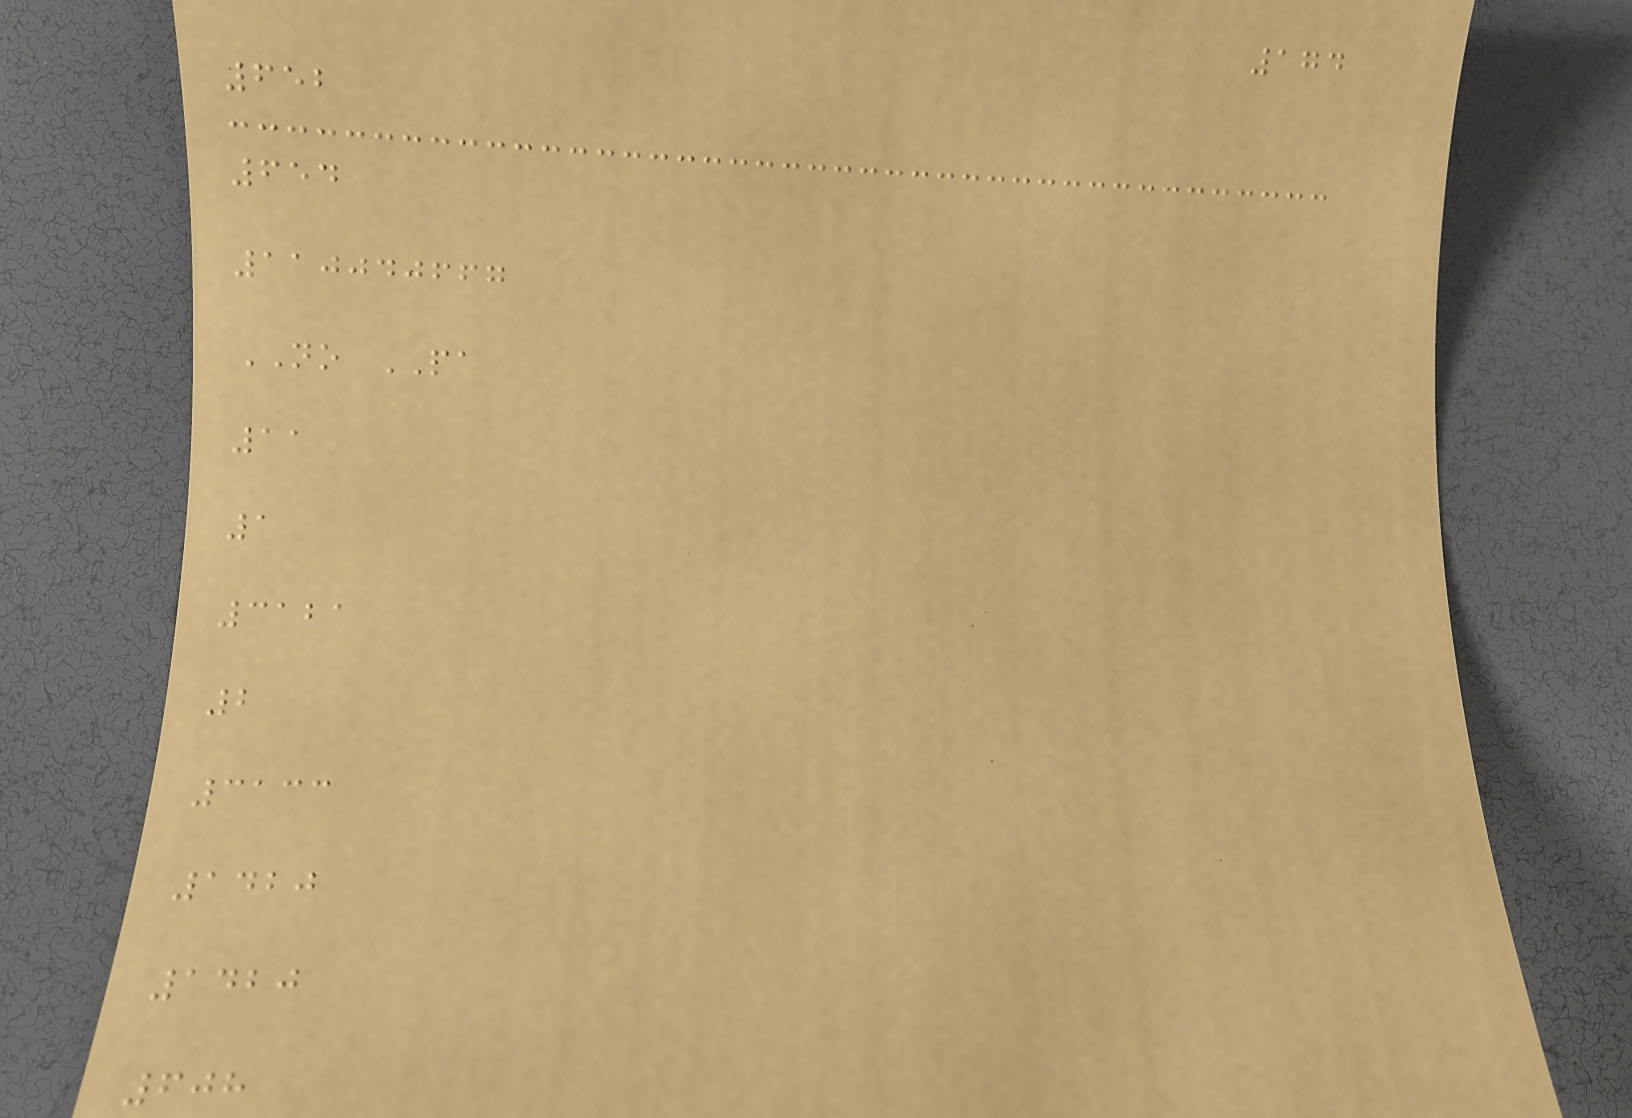174
652
654
110040667
NO PA
11
1
3121
2
3133
1420
1420
608
